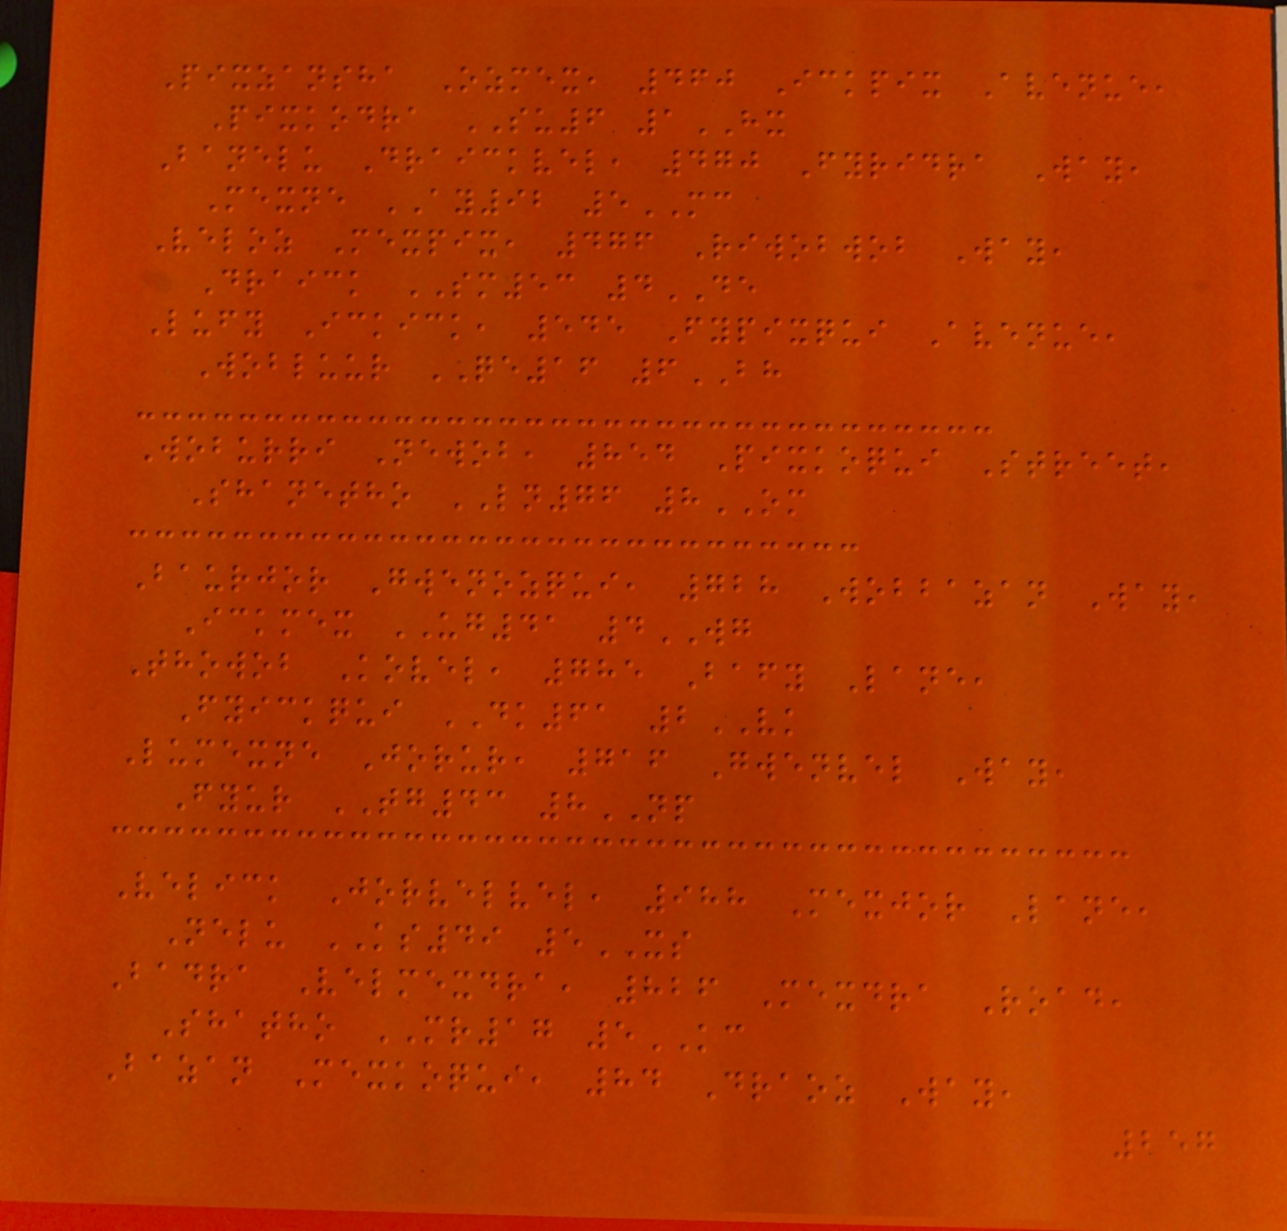Pixzansha Ozmex, 460 Ickpix Avenue,
Pixkodra SU6 1HX
Banelu Draickvel, 470 Fyridra Way,
Mexne AY92 5MC
Veloz Mexpix, 476 Riwobwob Way,
Draick SM53 4DE
Lufy Ickick, 545 Fypixqui Avenue,
Wobluur QE16 6BH
Woburri Newob, 854 Pixkoqui Street,
Shanetho LN76 8OM
Baurjor Gwenozqui, 728 Wobbazan Way,
Ickmex UG41 4WG
Thowob Kovel, 785 Bafy Lane,
Fyickqui DK61 2VK
Lumexne Jorur, 716 Gwenvel Way,
Fyur TG43 8NP
Velick Jorvelvel, 988 Mexjor Lane,
Nelu KS49 5XS
Badra Velmexdra, 826 Mexdra Road,
Shatho MR17 5KC
Bazan Mexkoqui, 84 Draoz Way,
257
